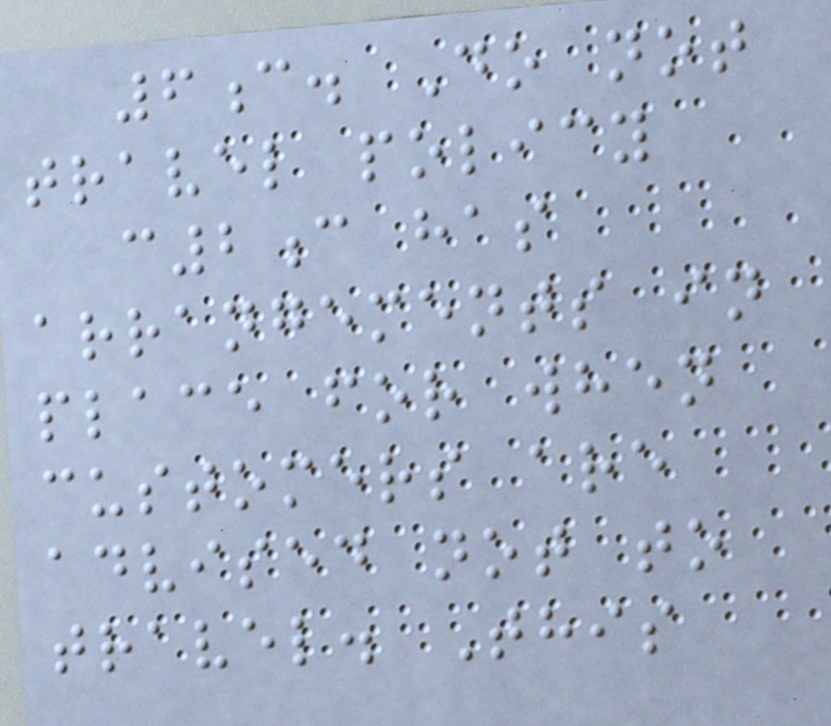6c. Do not
travel policy
c2c has
arrangements in
place for when
customers are
advised not to
travel. This
